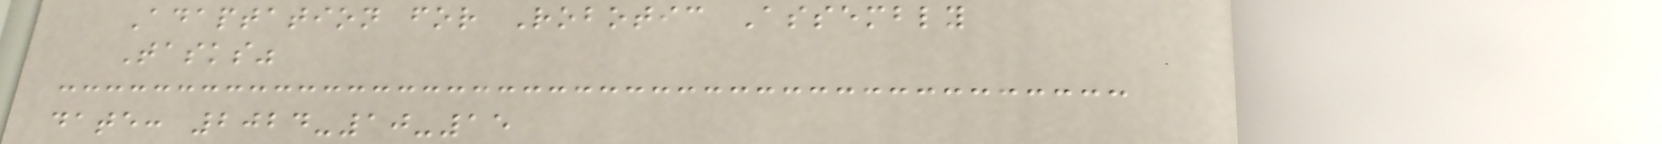Adaptation for Robotic Assembly
Tasks"
date: 2024-10-15
